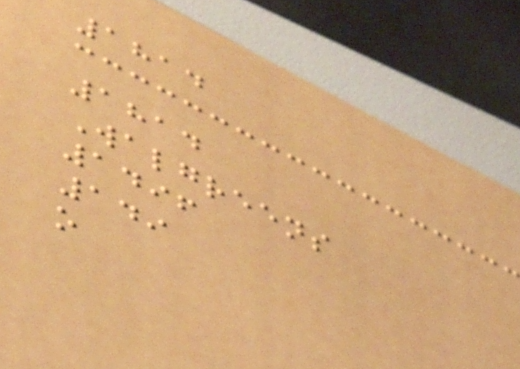1814
1814
Walgreens
1496
149
o
